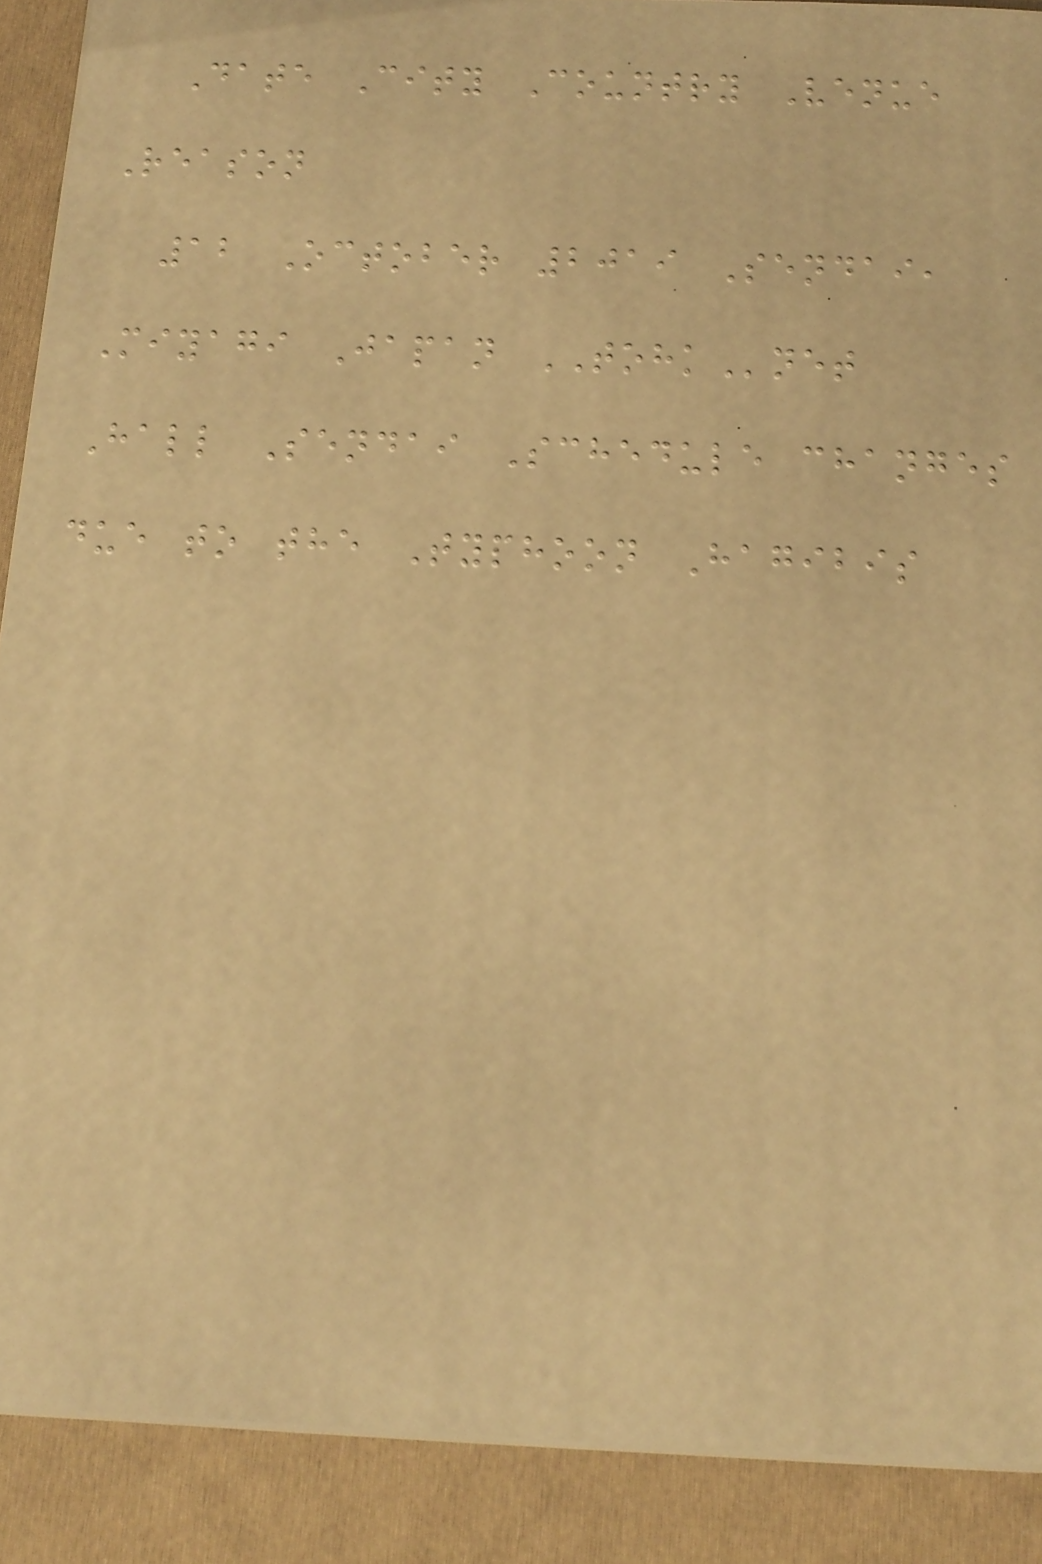Date City Country Venue
Reason
12 October 2019 Sendai,
Miyagi Japan TOHKnet
Hall Sendai Schedule changes
due to the Typhoon Hagibis
